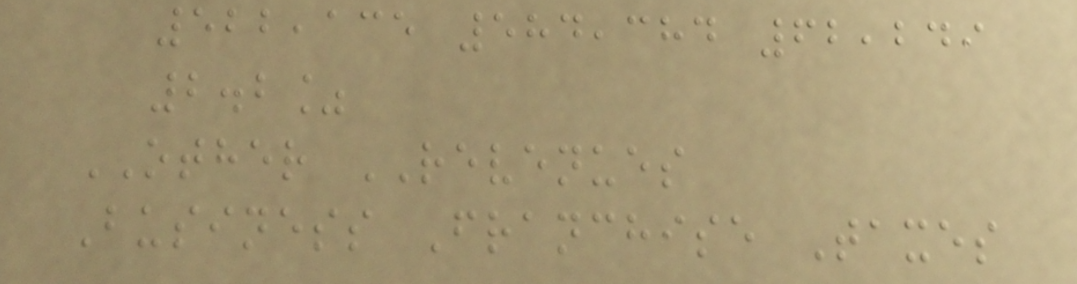522,135 584,384 62,249
2.2%
OTHER REVENUES
Business Franchise Taxes
